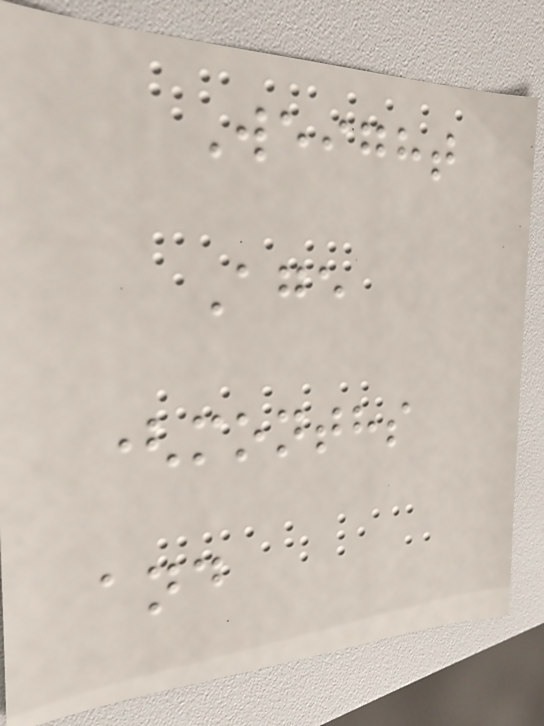Weight
Age
(months
and
